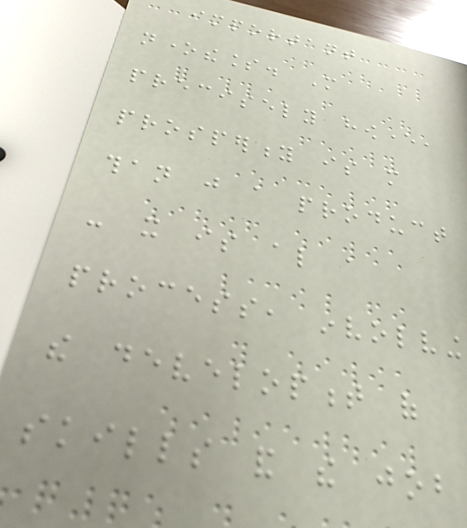important
nonetheless. More
precisely however,
prosperity is more
than just a product
- it is also a
process, involving
the development of
skills and the job
